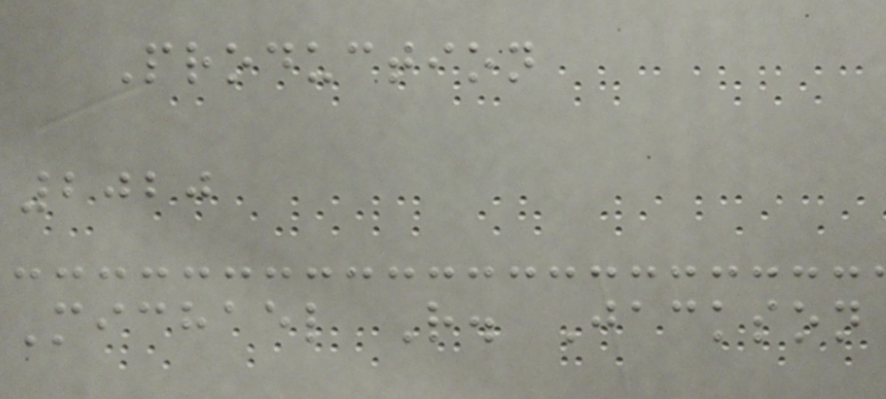Production
2020
Michael R. Jackson
